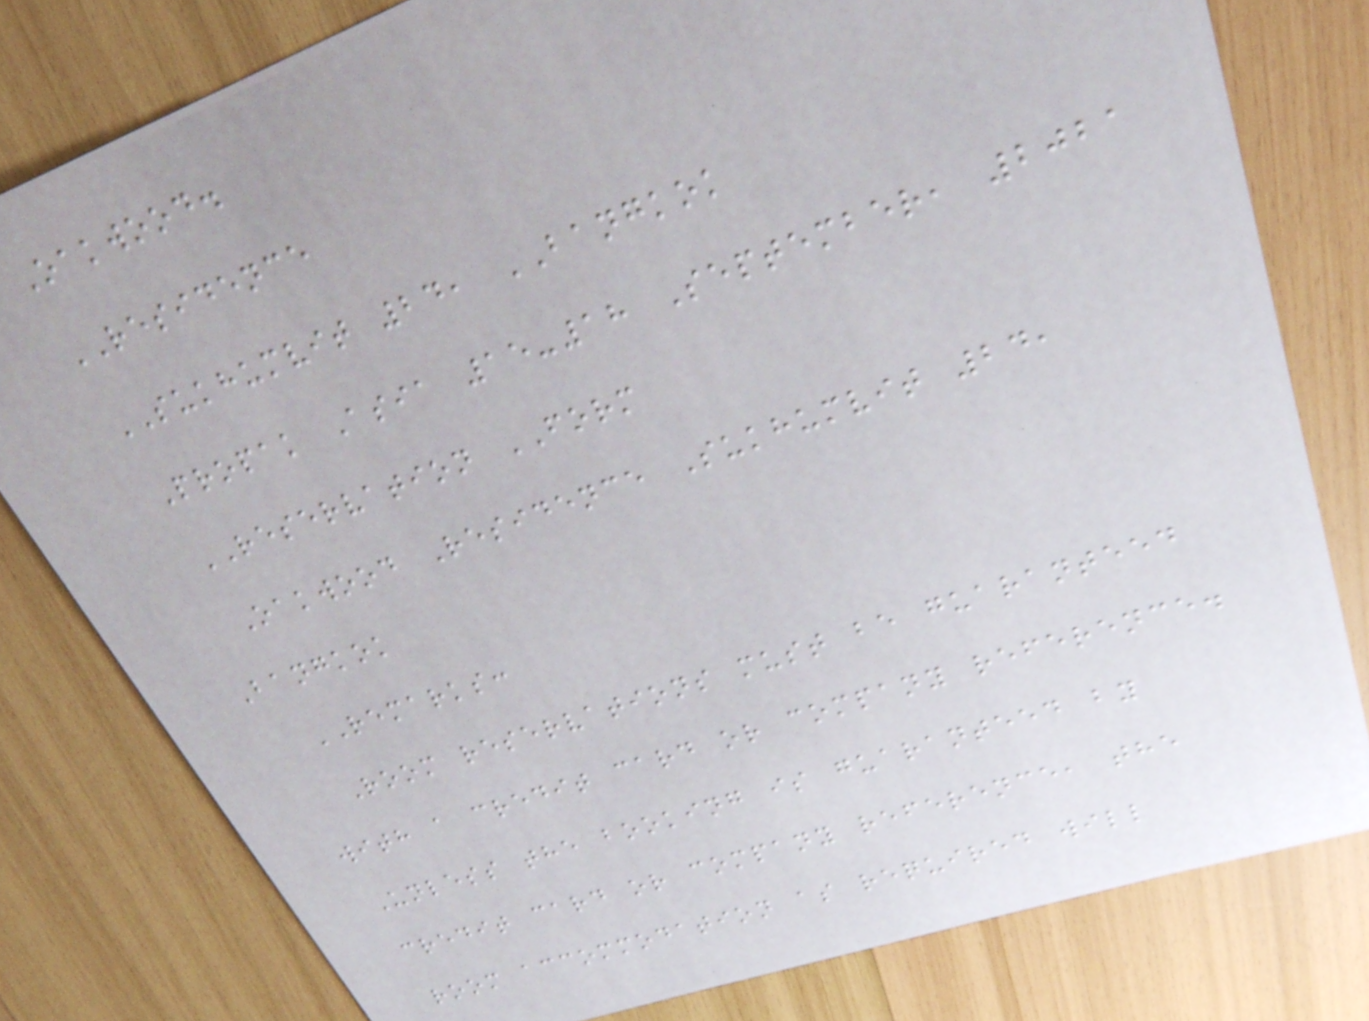Oakwood.
RESIDENCE
SUKHUMVIT 24, BANGKOK
Propak Asia 15-18 September, 2021
RESERVATION FORM
Oakwood Residence Sukhumvit 24,
Bangkok
REMARKS:
Room reservations must be guaranteed
with a credit card or company reference.
Unless the booking is guaranteed by
credit card or company reference, the
room accommodation as required will
